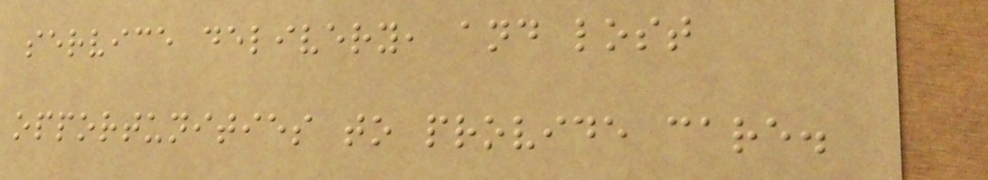service delivery, and lost
opportunities to provide care.
